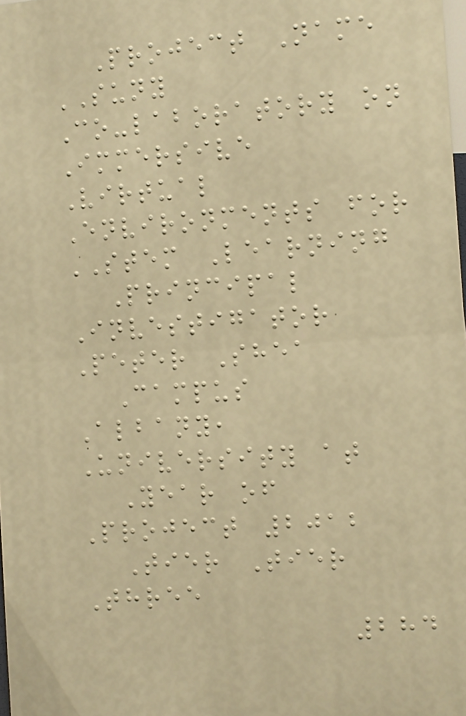Project Name
SUNY
Co-laboratory on
Immersive
Virtual
Environments for
STEM Learning
Principal
Investigator
Peter Shea
Campus
Albany,
University at
Year of
Project 2012
Tier Tier
Three
284
